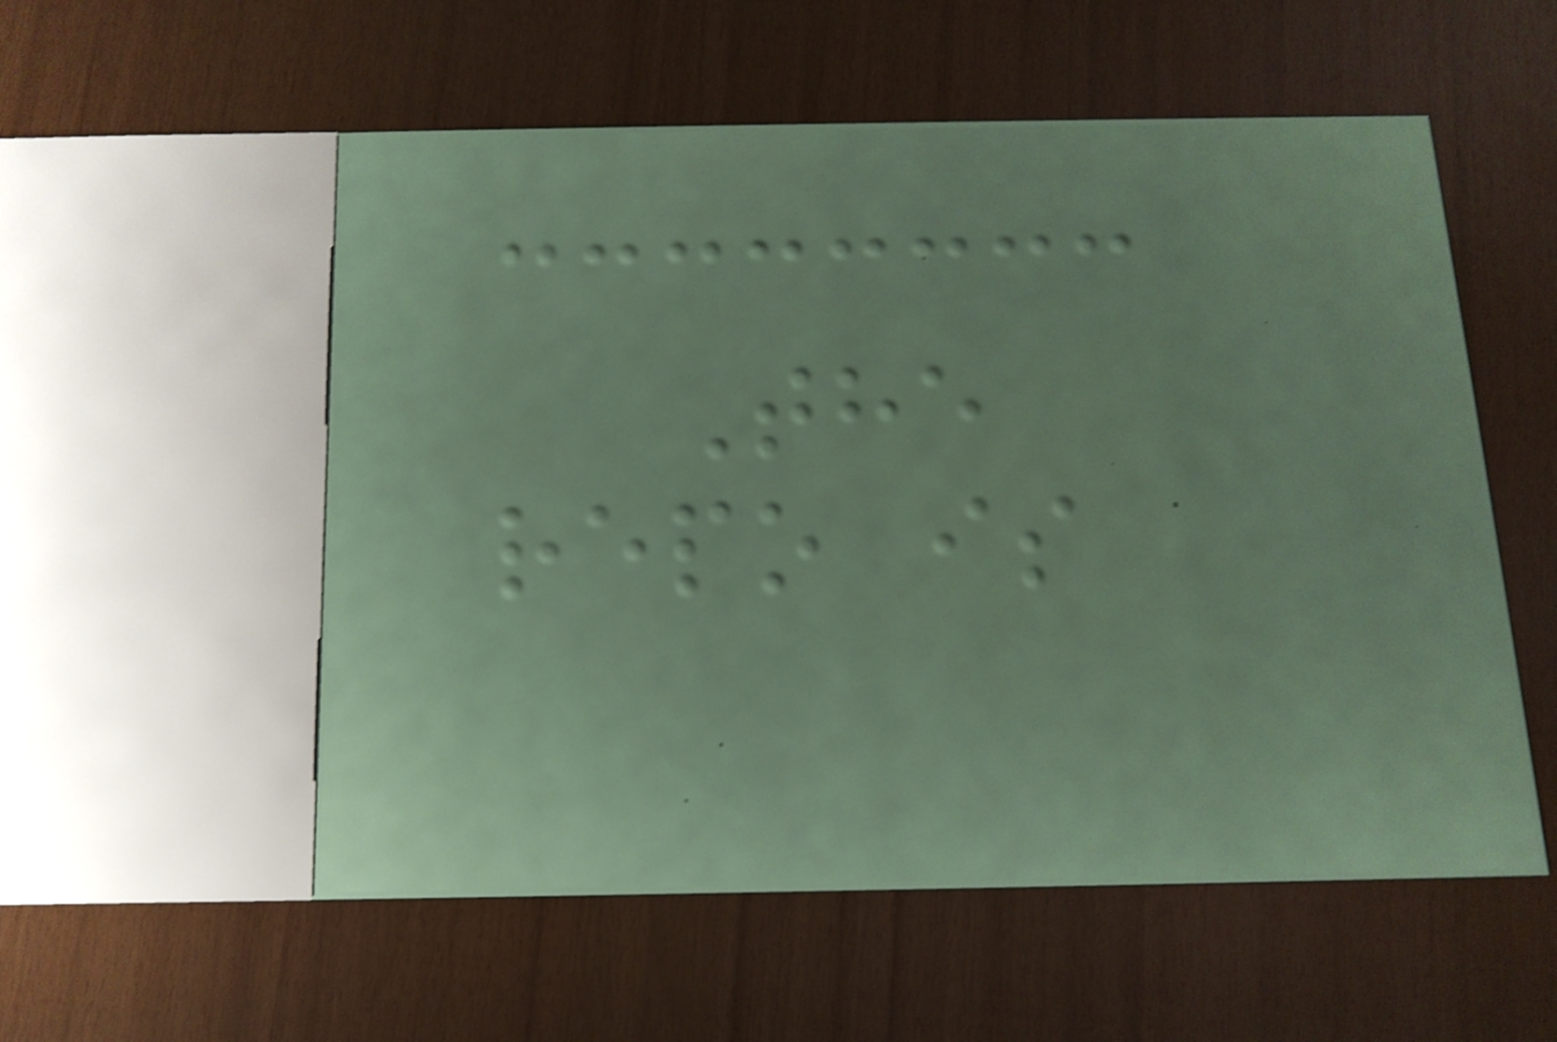The
repo is
